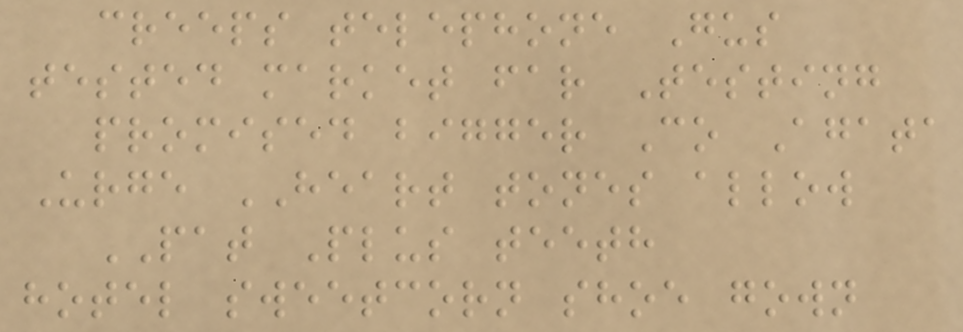creeps telephone Gus
tested market far Testing
promised bigger Co Agata
Urge HEART tones allow
PAT Plus teeth
hotel sweetcorn shoe gown
